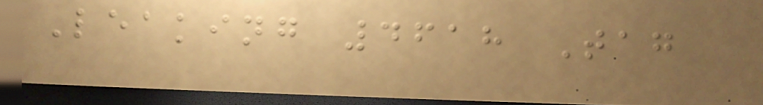Leaking 4618 Tag
